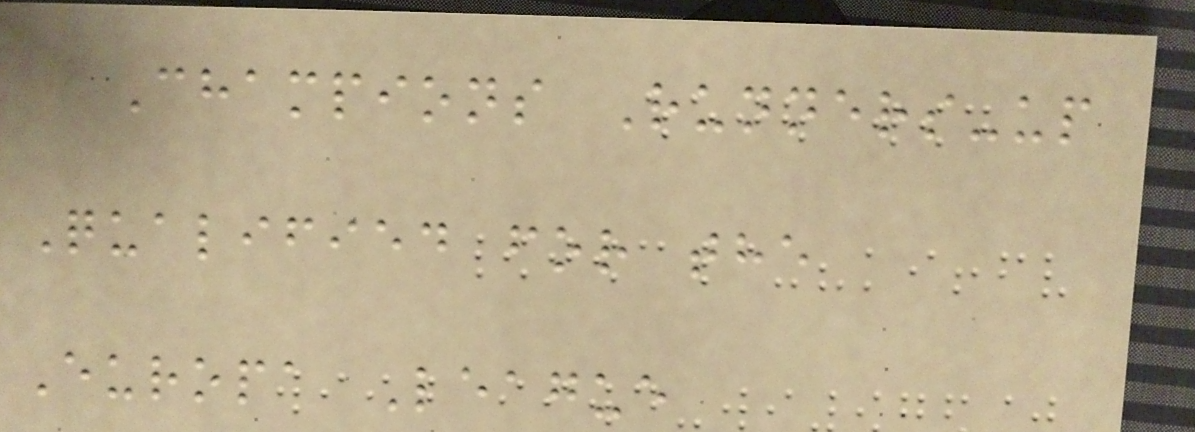Champions Runners-up
Qualified for the
Europa League
